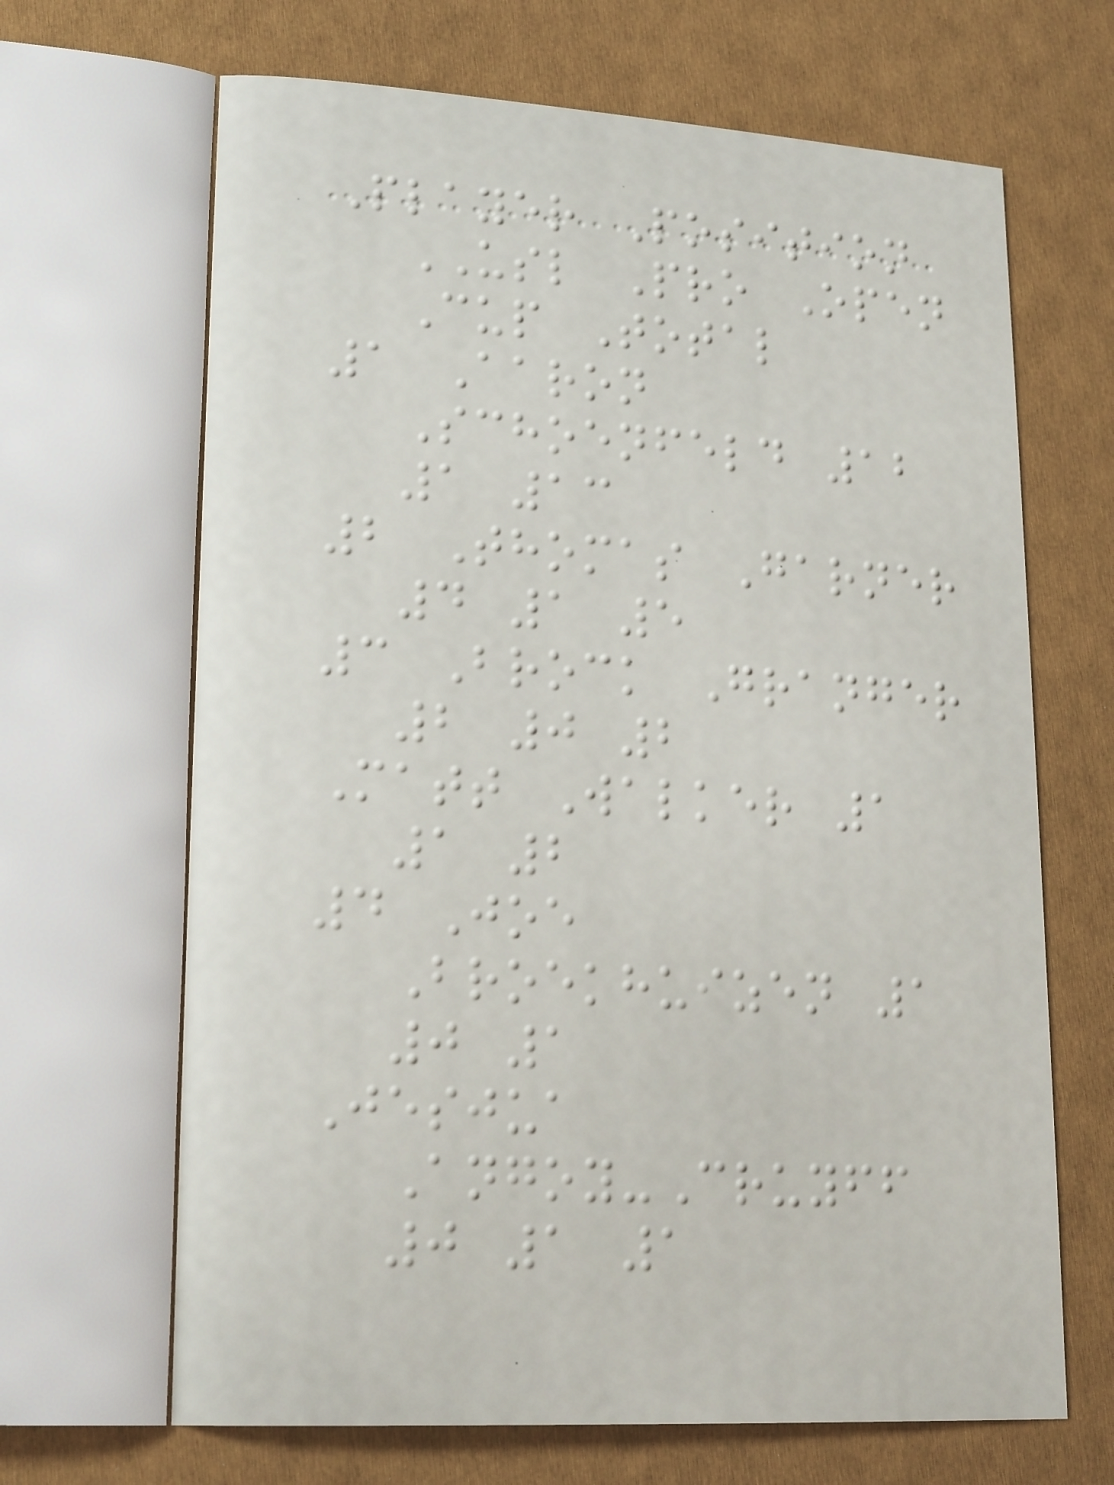Player Position
USL Pro Open
Cup Total
1 Aaron
Schoenfeld 12
1 13
2 Thomas Garner
4 1 5
3 Brock Granger
2 0 2
Matt Walker 1
1 2
4 Joe
Broekhuizen 1
0 1
Jesjua
Angoy-Cruyff
0 1 1
